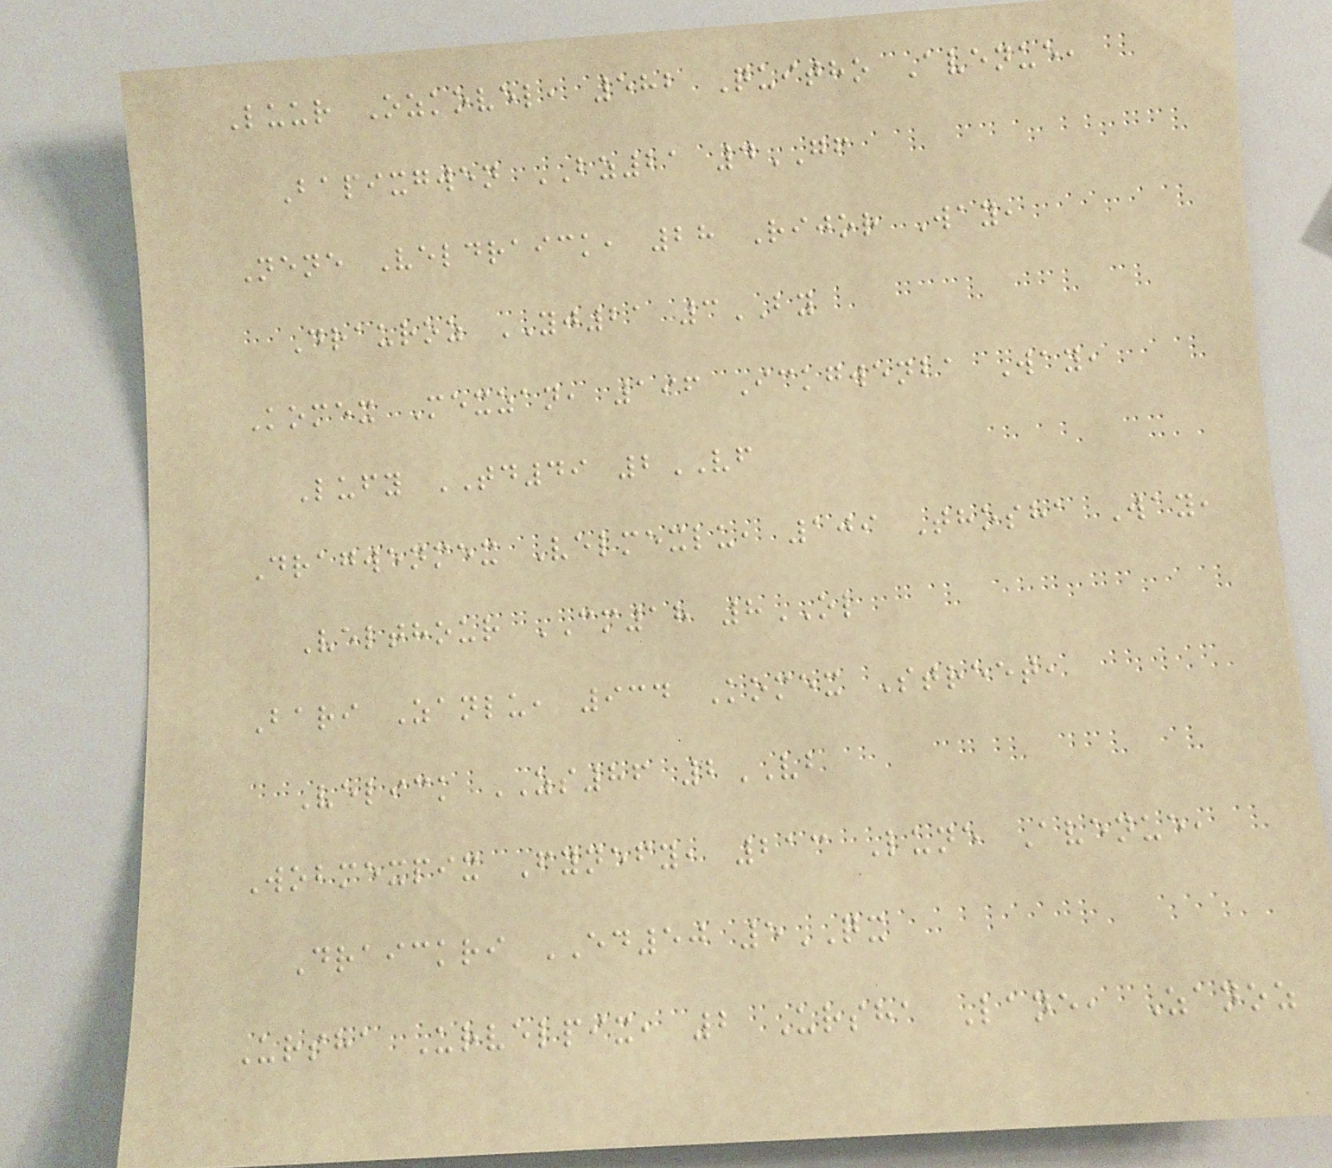Luur Ozkovel, 582 Quitho Avenue,
Bapixgwen BZ21 4GF
Nene Veldraick, 28 Rijor Way,
Drauroz YJ21 3BY
Komex Mexzan, 196 Ickgwenba Way,
Lufy TD49 2VF
Dragwenmex Velmexlu, 109 Thosha Way,
Velthour CM18 8OL
Bari Zanlu, 934 Komex Street,
Velick ZS86 2VB
Wobmexpix Fynefy, 213 Lune Avenue,
Draickri ED50 5QX
Ursha Urvelpix, 2 Ursha Lane, Zanoz
